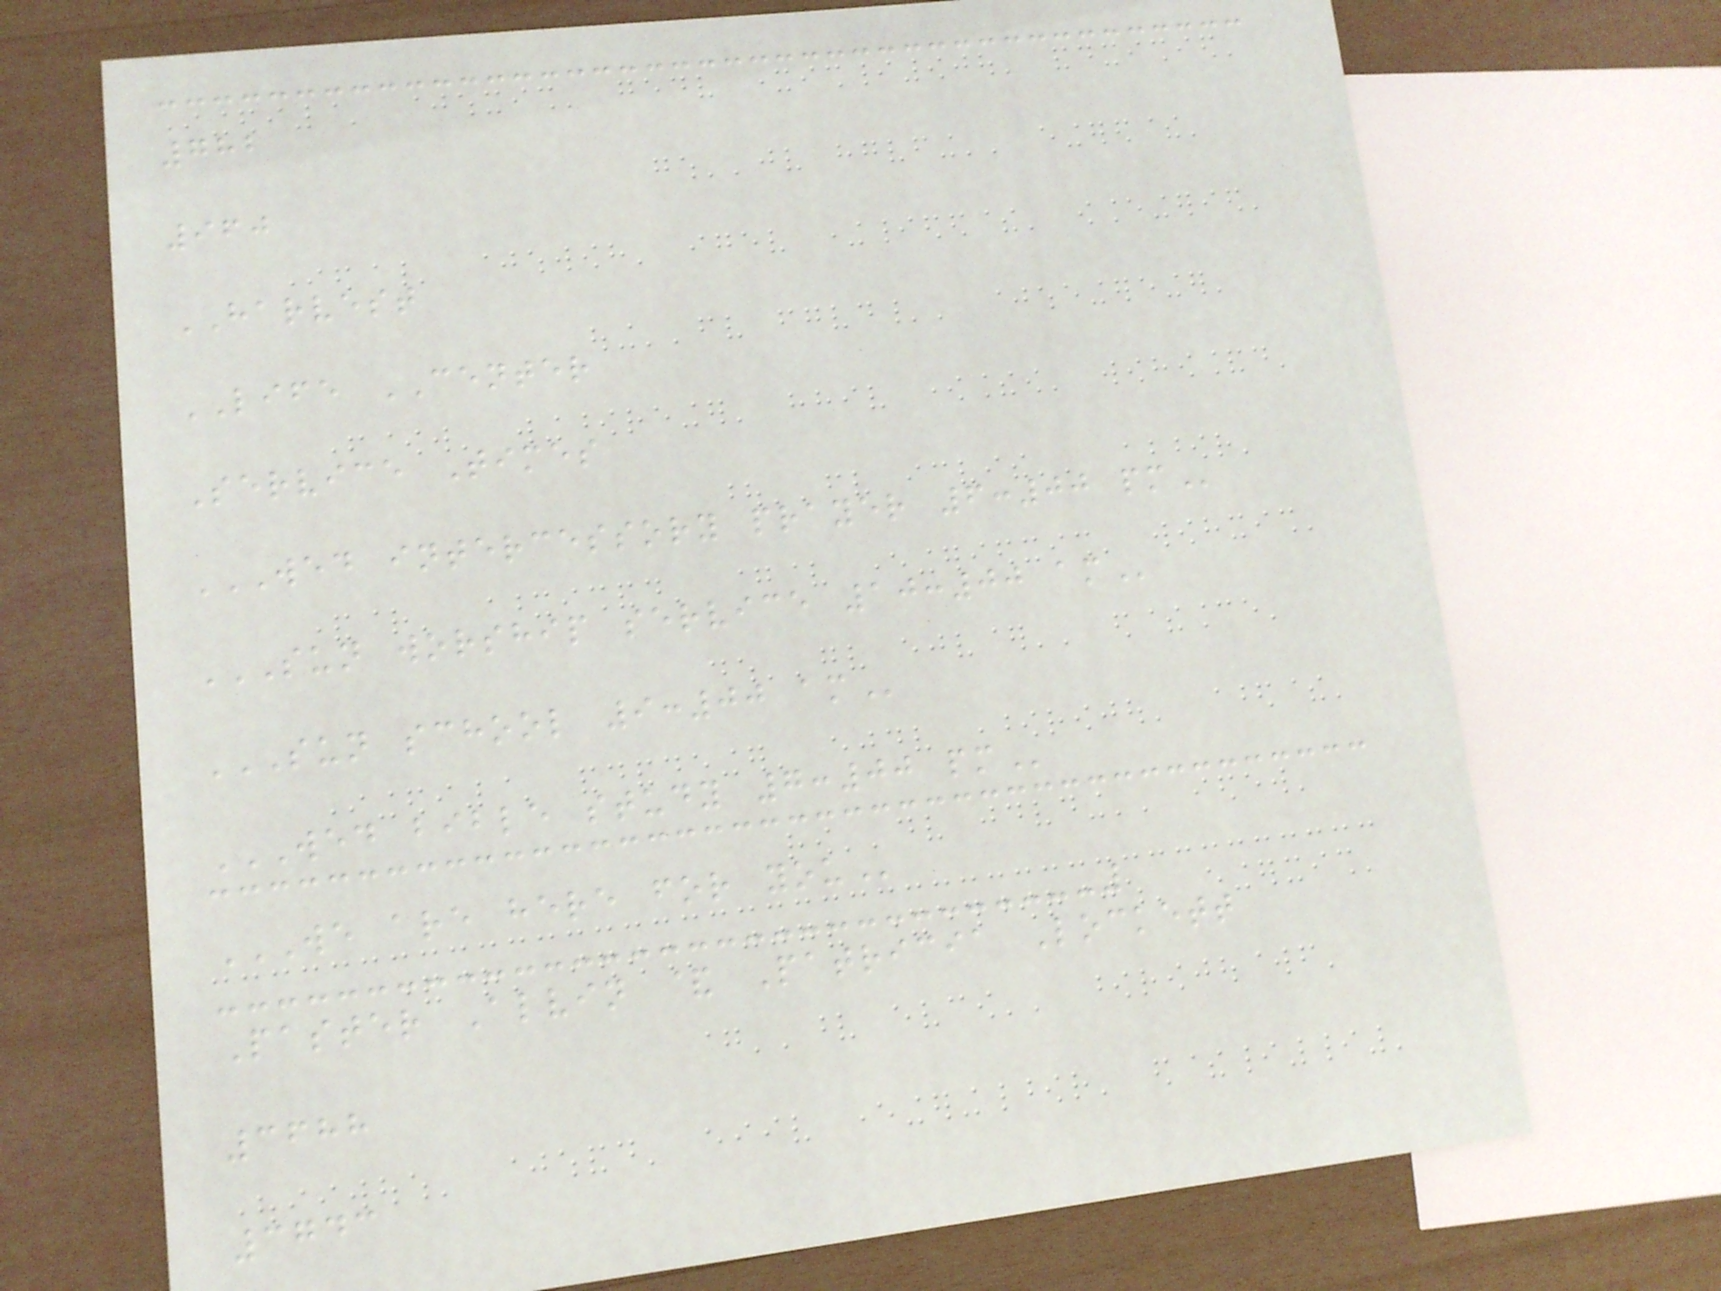782
960
HARVEST
LIFE CENTER
Service Times
WED INTERCESSORY PRAYER 6:00 PM
SUN WORSHIP SERVICE 10:00 AM
SUN SCHOOL 9:00 AM
WED BIBLE STUDY 7:00 PM
WE ARE HERE FOR YOU
Paster Alvin & Patricia Lockett
3688
3743
